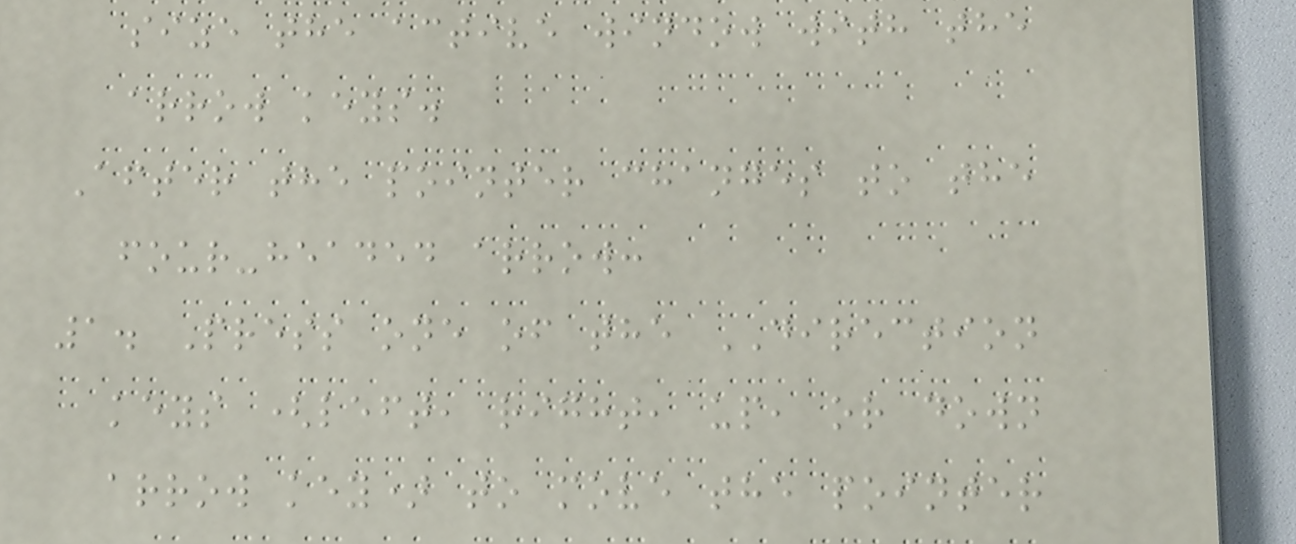size the active window with the
arrow keys.
After the pointer changes to the
four-headed arrow:
1. Press one of the DIRECTION
keys (left, right, up, or down
arrow key) to move the pointer
